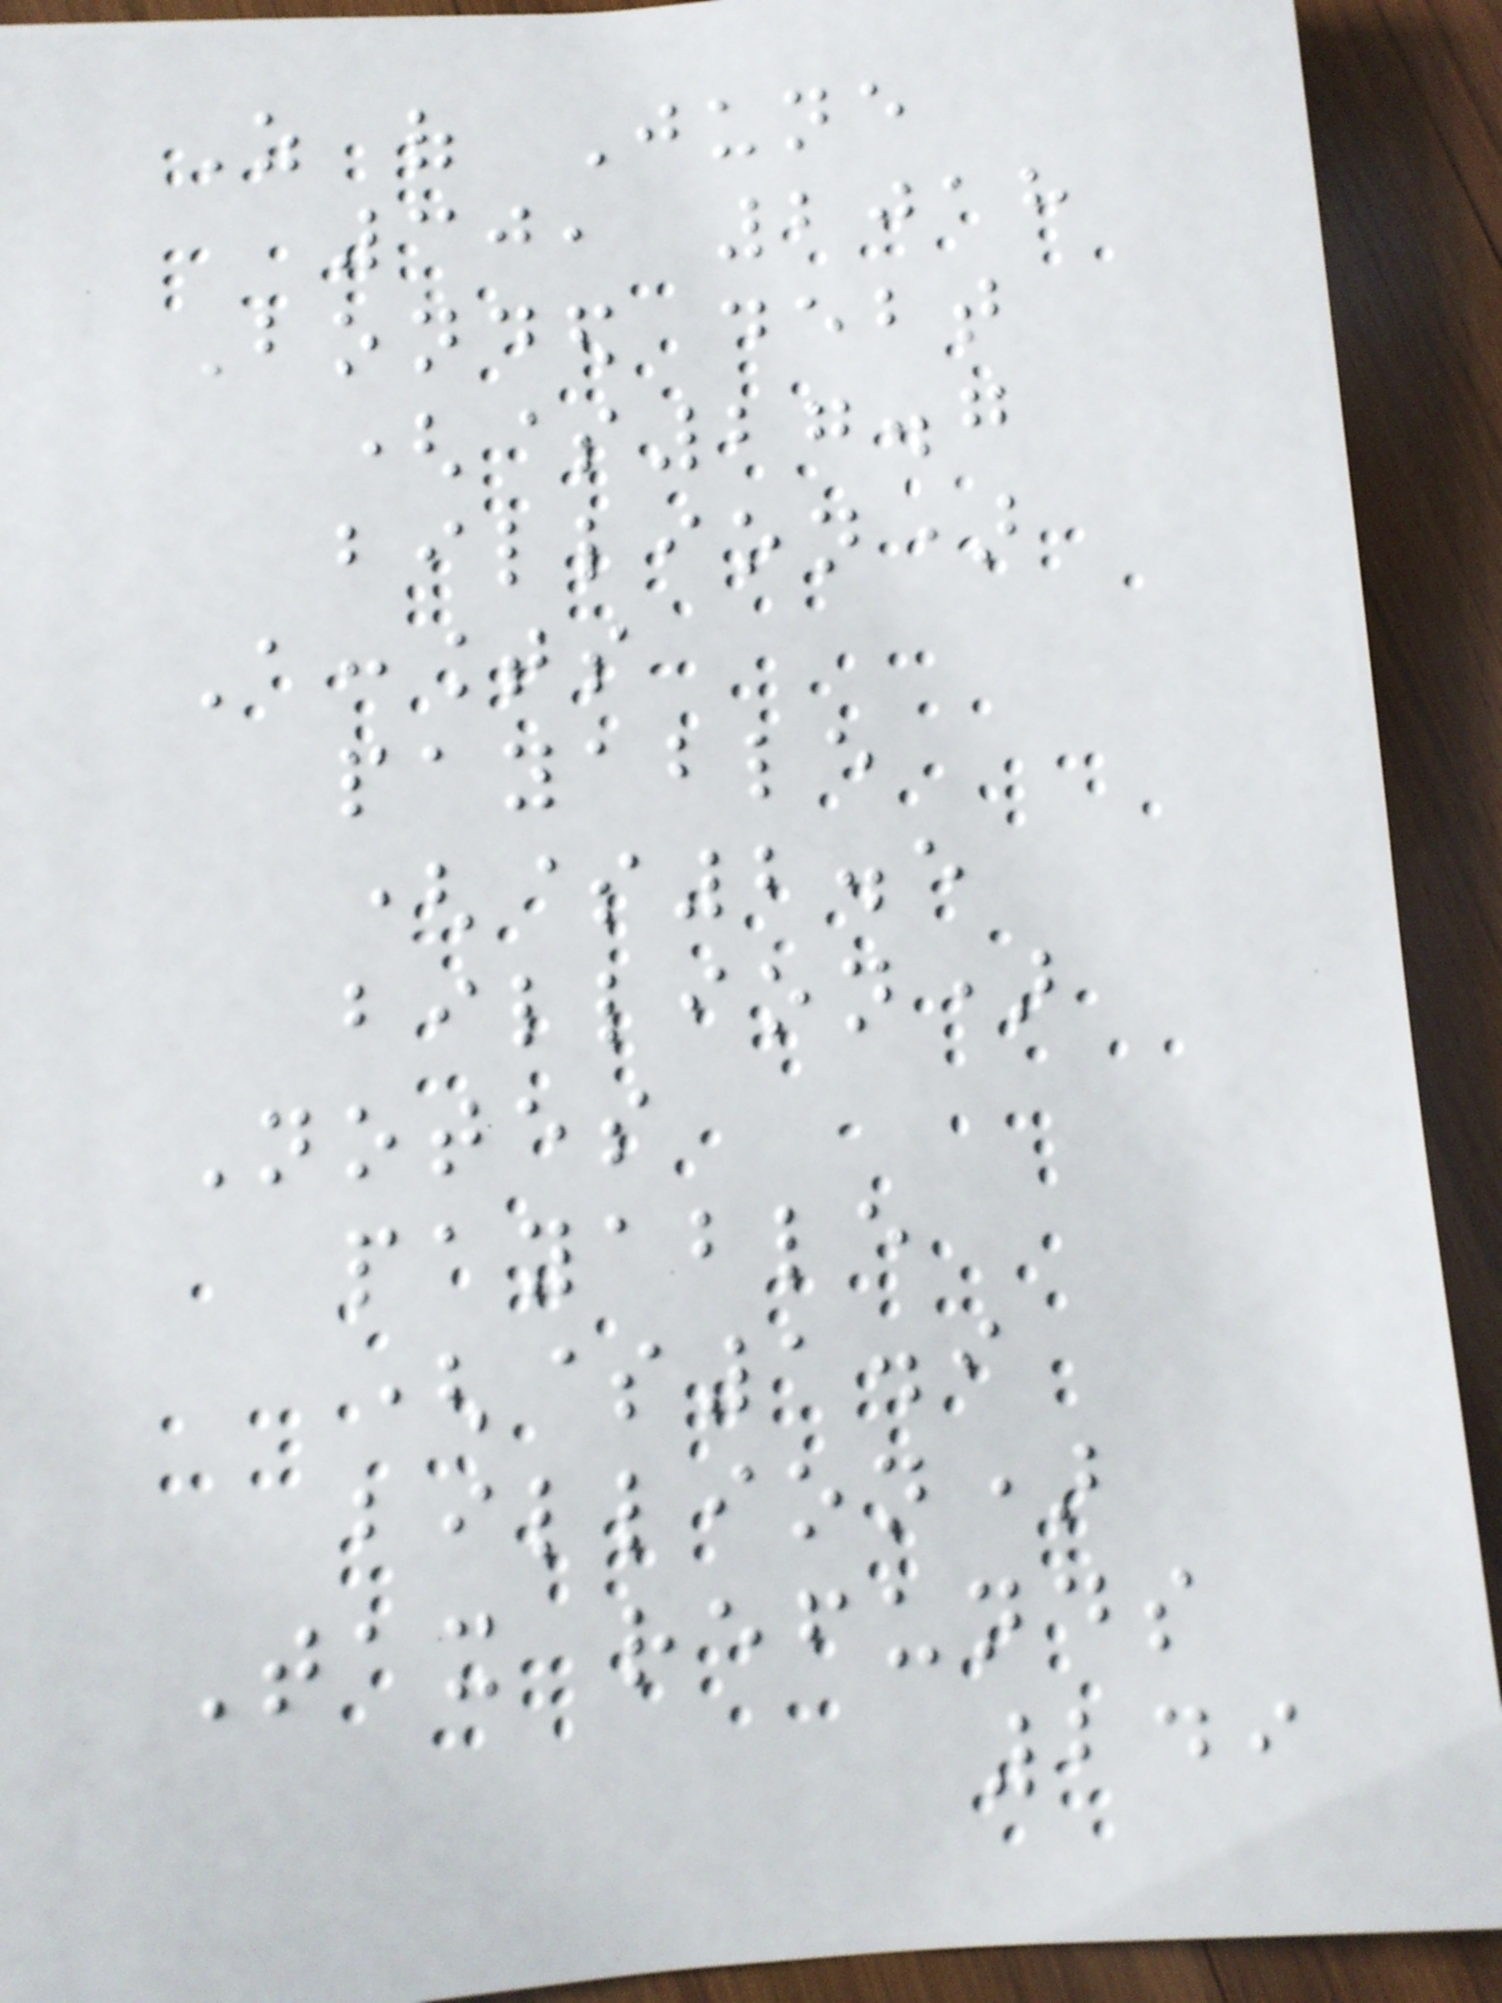As of June
30, 2018
Bonded debt
($27.7
billion)
Accounts
payable
($2.5
billion)
Notes
payable
($1.9
billion)
Tax refunds
249
